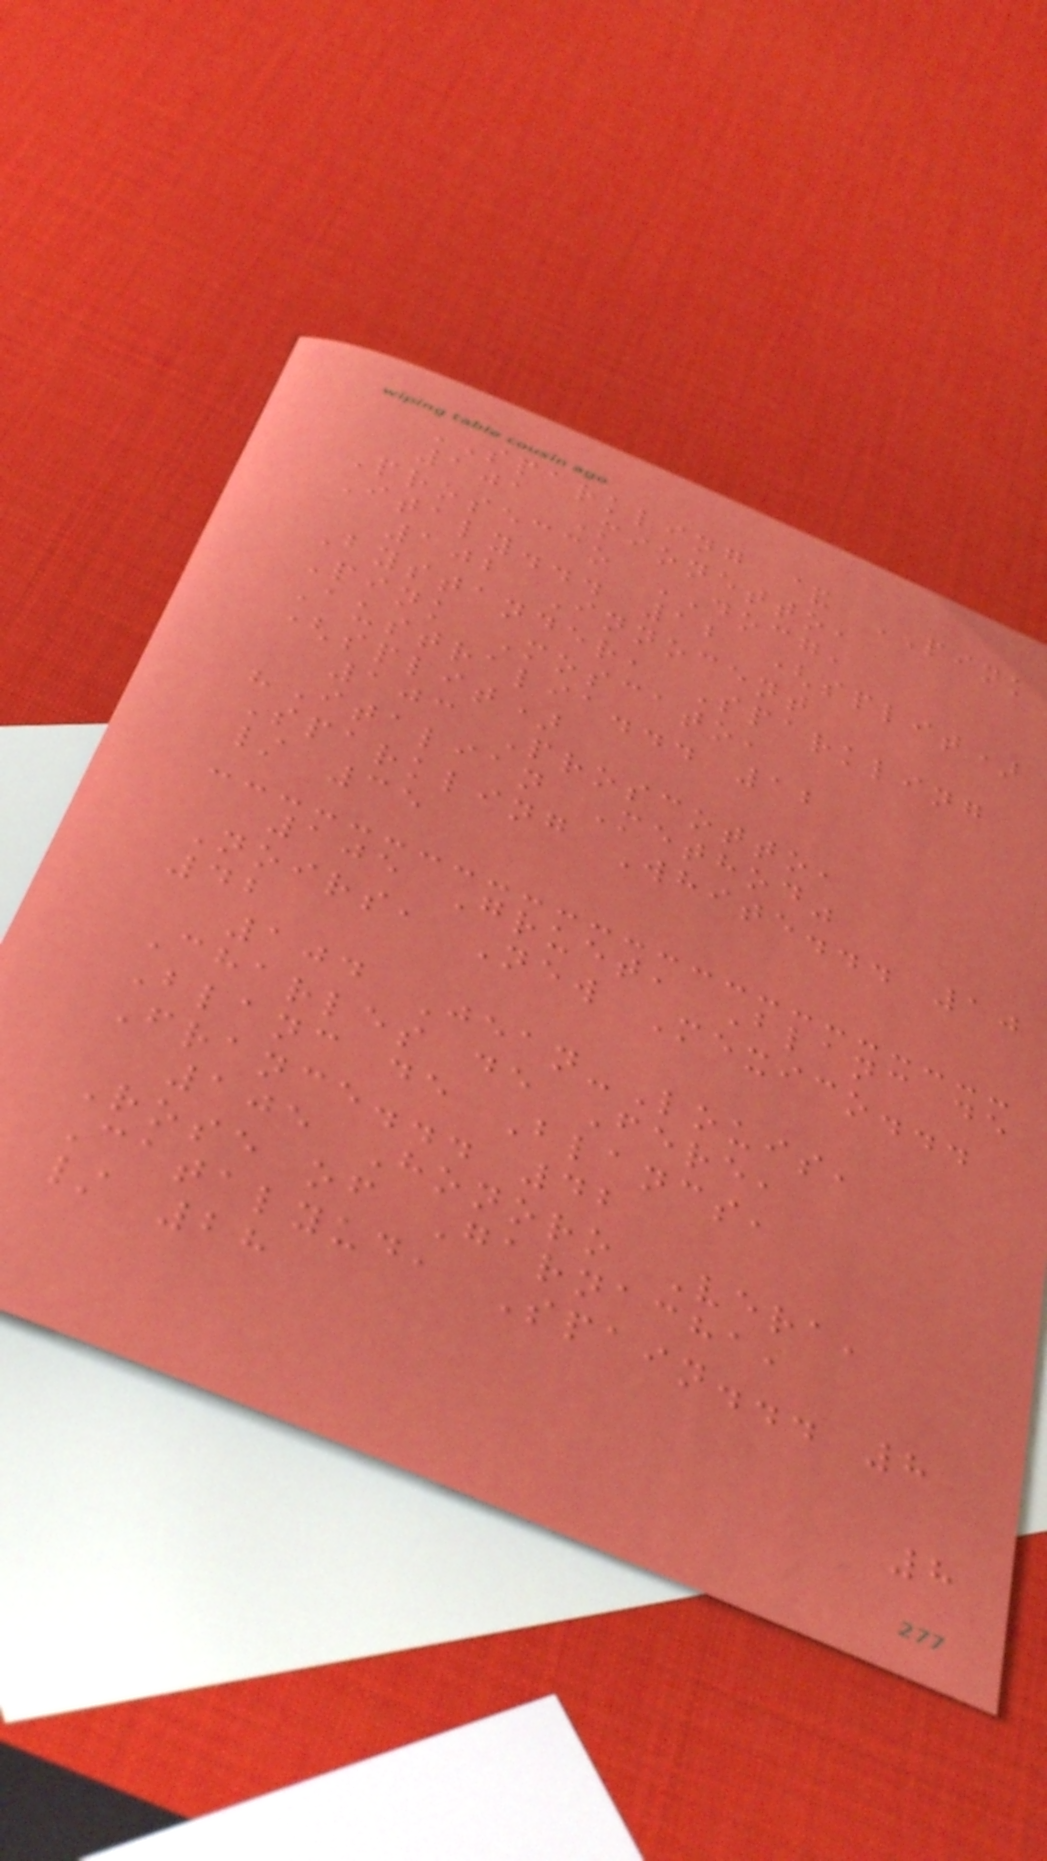SPARKLING & PINK
101 Mionetto,
Prosecco DOCG,
Italy... 12 (split)
102 Innocent
Bystander, Sparkling
Pink Moscato,
Australia... 12
(split)
103 Proscotto,
"Italian Method"
Sparkling White... 10
/ 35
105 Gruet, Blanc de
Noirs, New Mexico...
42
104 Jean-Louis,
Charles de Fere,
Blanc de Blancs,
France... 42
105 Honoro Vera,
Rose of Garnacha,
Catalyud, Spain... 8
/ 28
8
